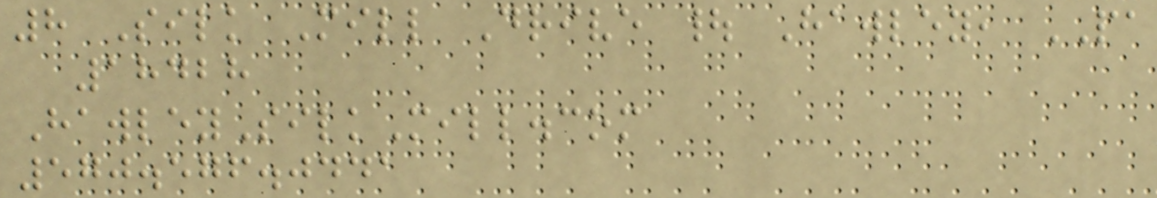8 Silk Mill Drive | Hawley, PA
18428
HawleySilkMill.com
570.576.0441
